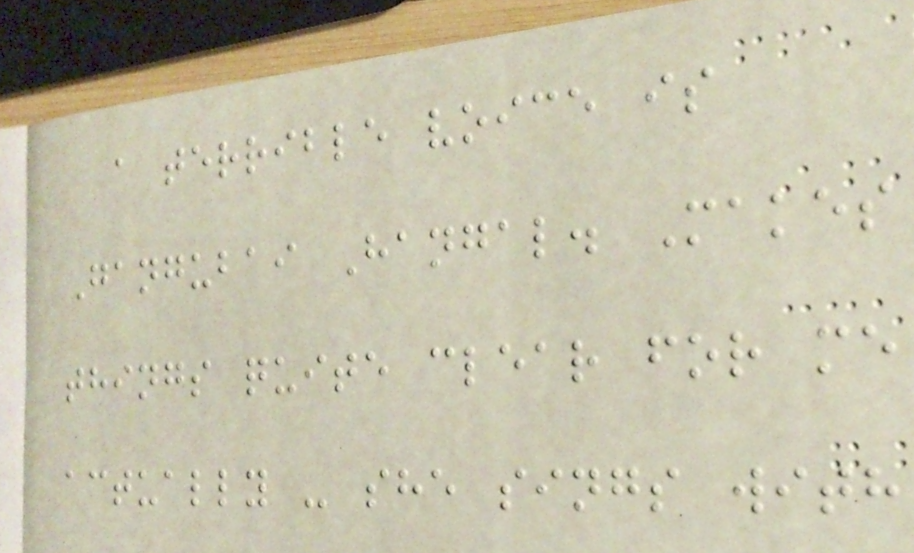a terrible voice is
Gangubai Hangal. Makes
things quite clear for me
actually - she sings with
